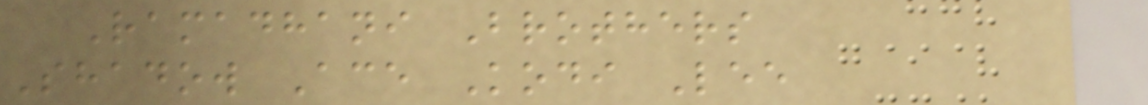Ramadhani Brothers
Shadow Ace Kodi Lee
